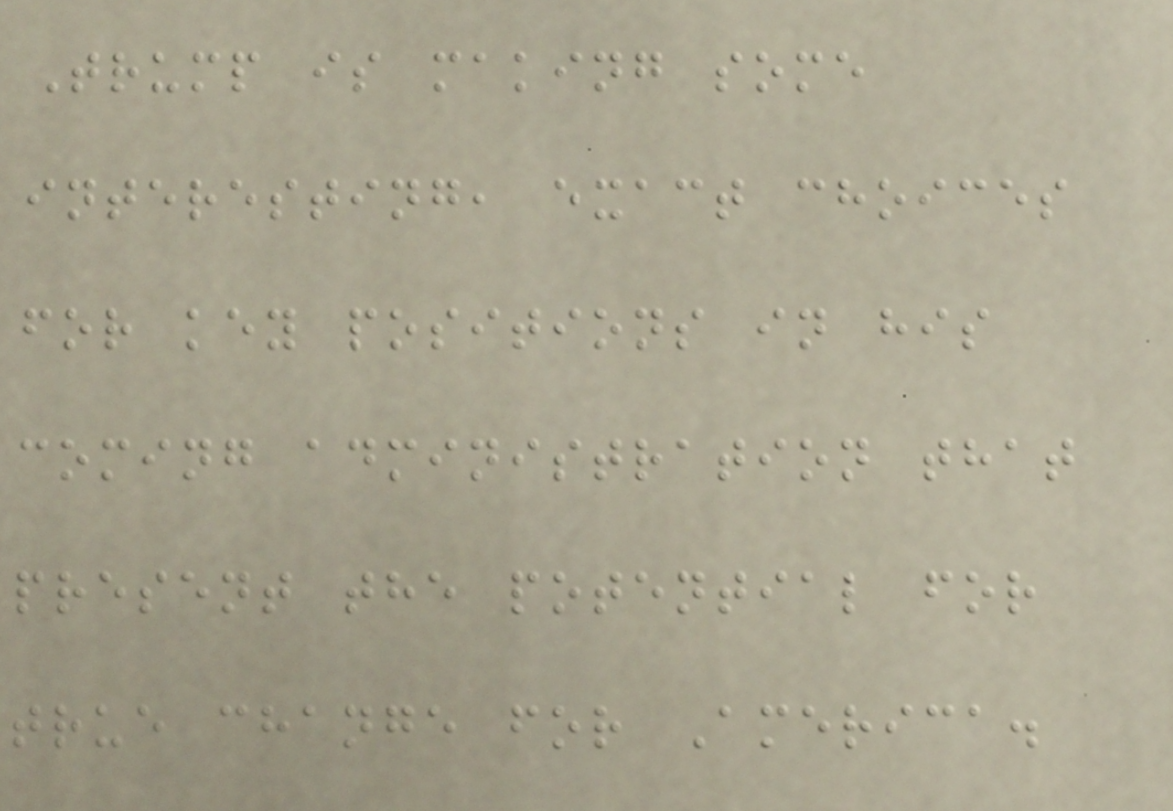Trump is making some
interesting, exact choices
for key positions in his
coming administration that
present the potential for
true change for America.
